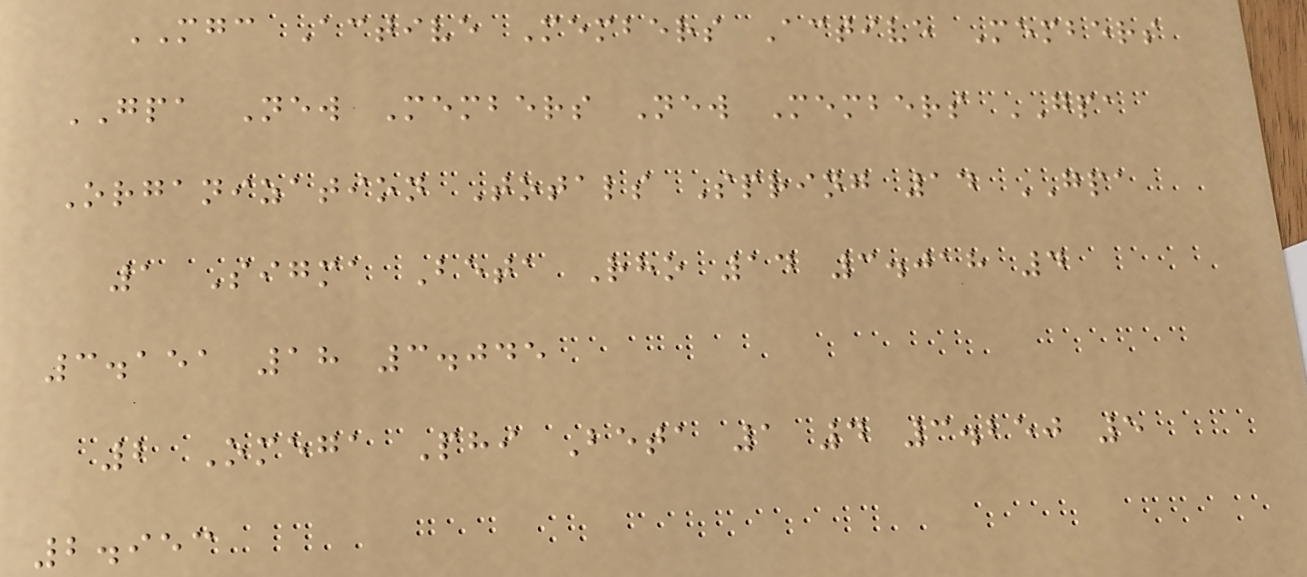MGC Active Members Active Members
GPA New Members New Members GPA
Organization Totals Spring 14 GPA
1 Sigma Beta Rho 14 3.018 4
3.151 18 3.045
2 Omega Phi Beta 1 4 3.250 5
2.953
